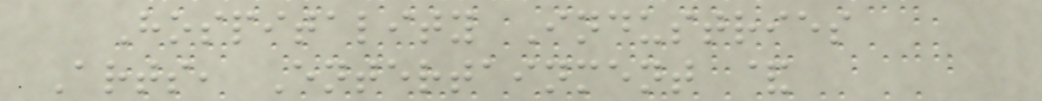Hospitality Industries
Arts, Entertainment &
